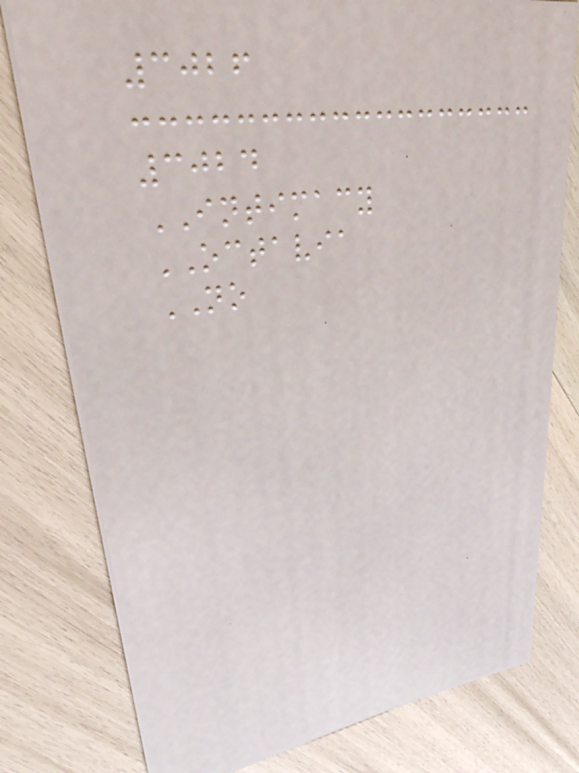3026
3024
INTIMACY
OCTAVIA
NO
